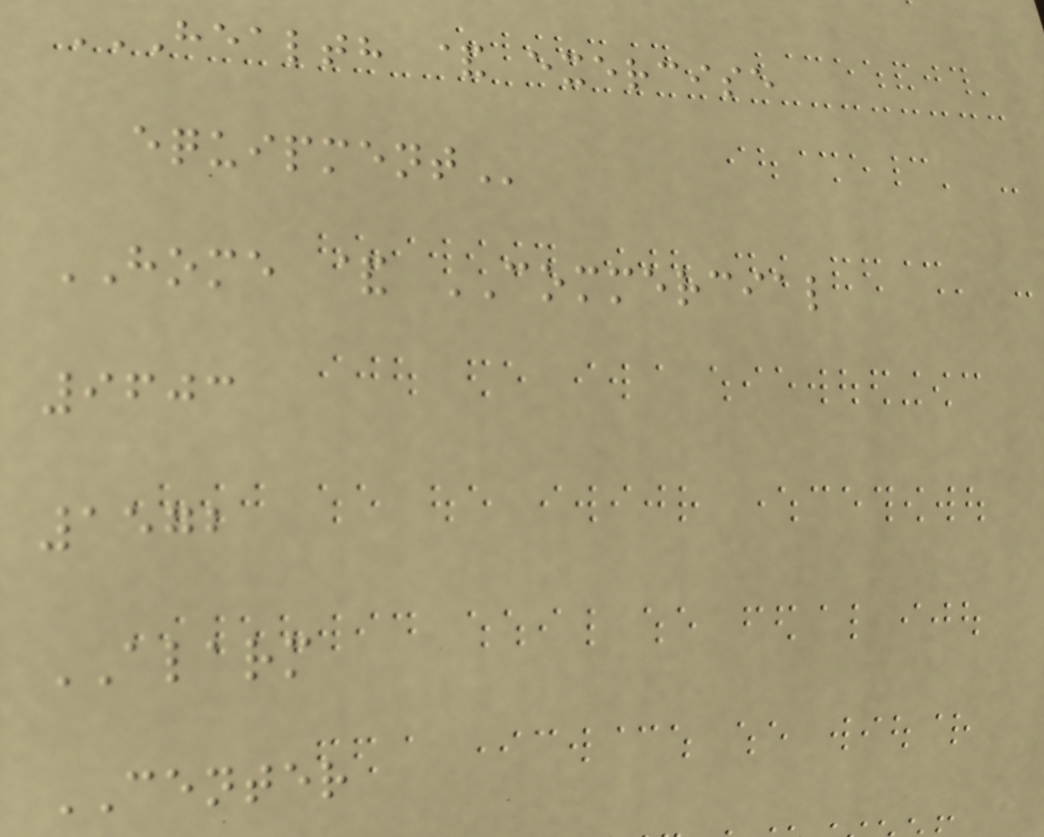HEALTH & EXERCISE
EQUIPMENT
HOME & COMMERCIAL
9603
1572
ALARM
CENTER
